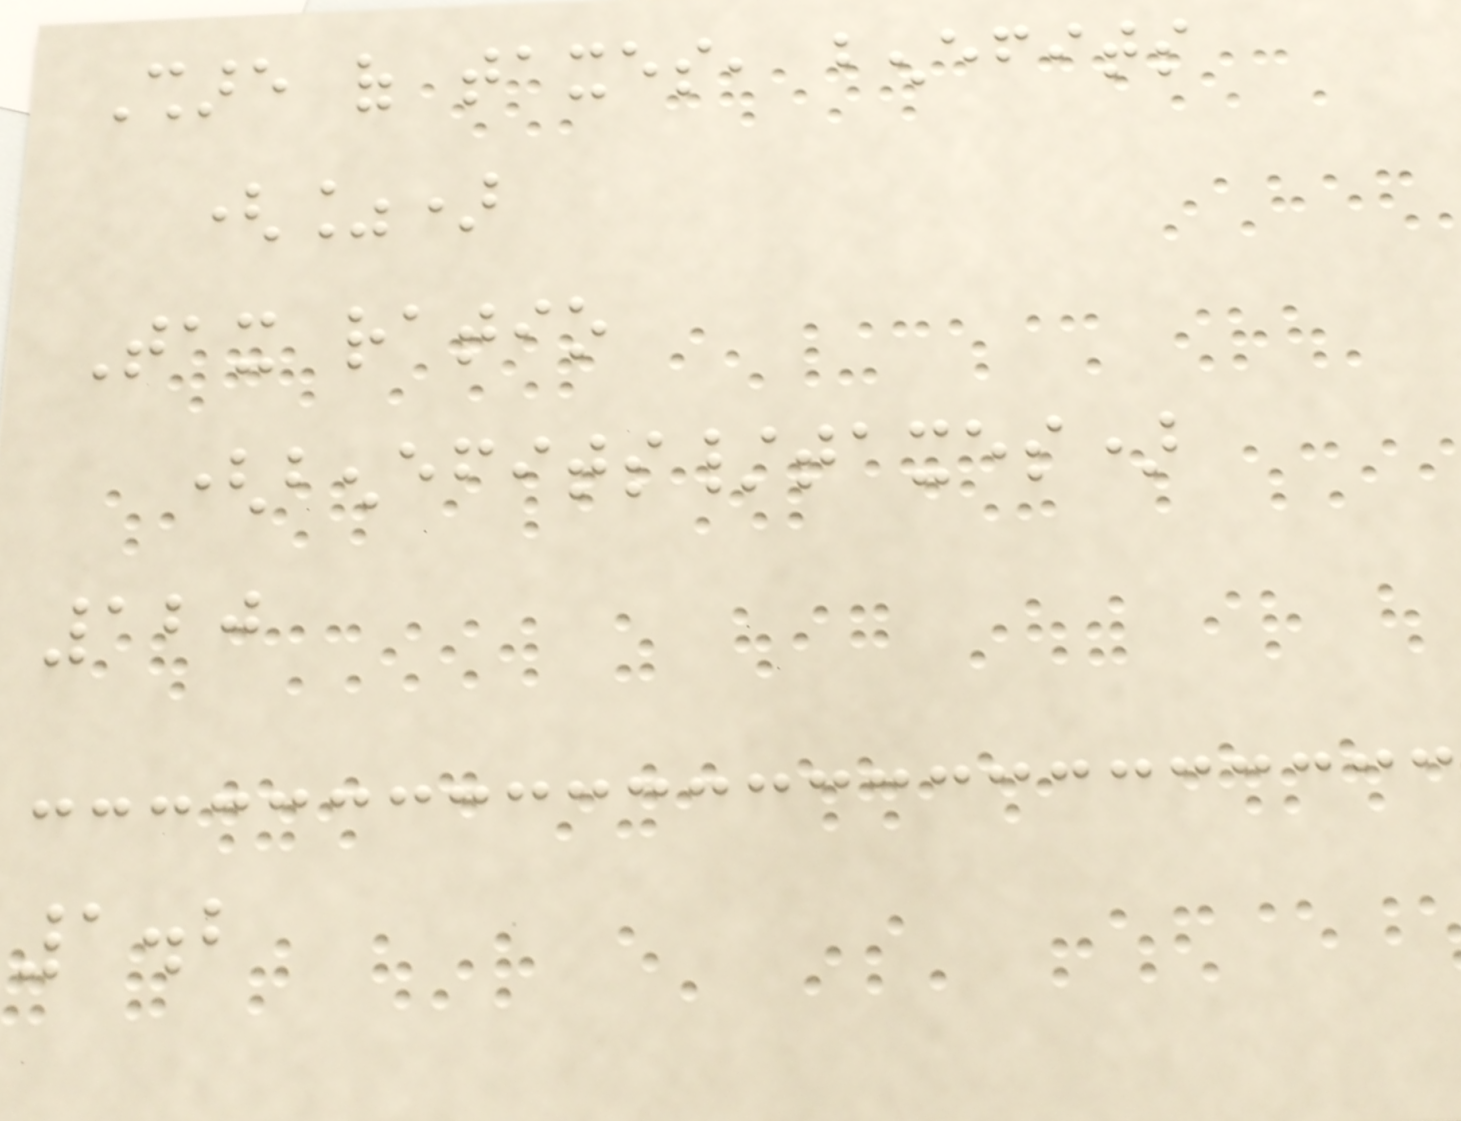Share of taxes, benefits
(%)
Tax ratio
(benefits/taxes)
120
1.2
